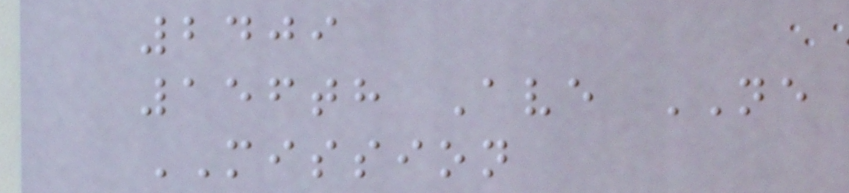2409
156th Ave NE
MISSION
